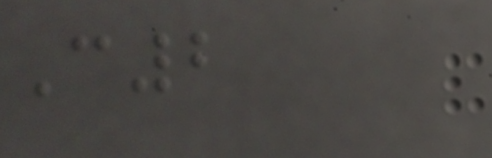C2
